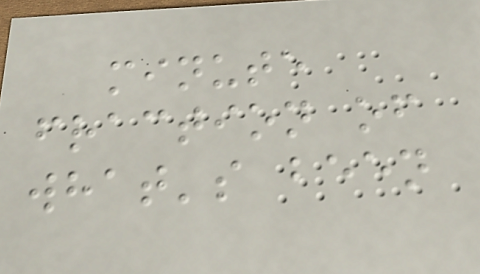minute
fraction of
what's been
